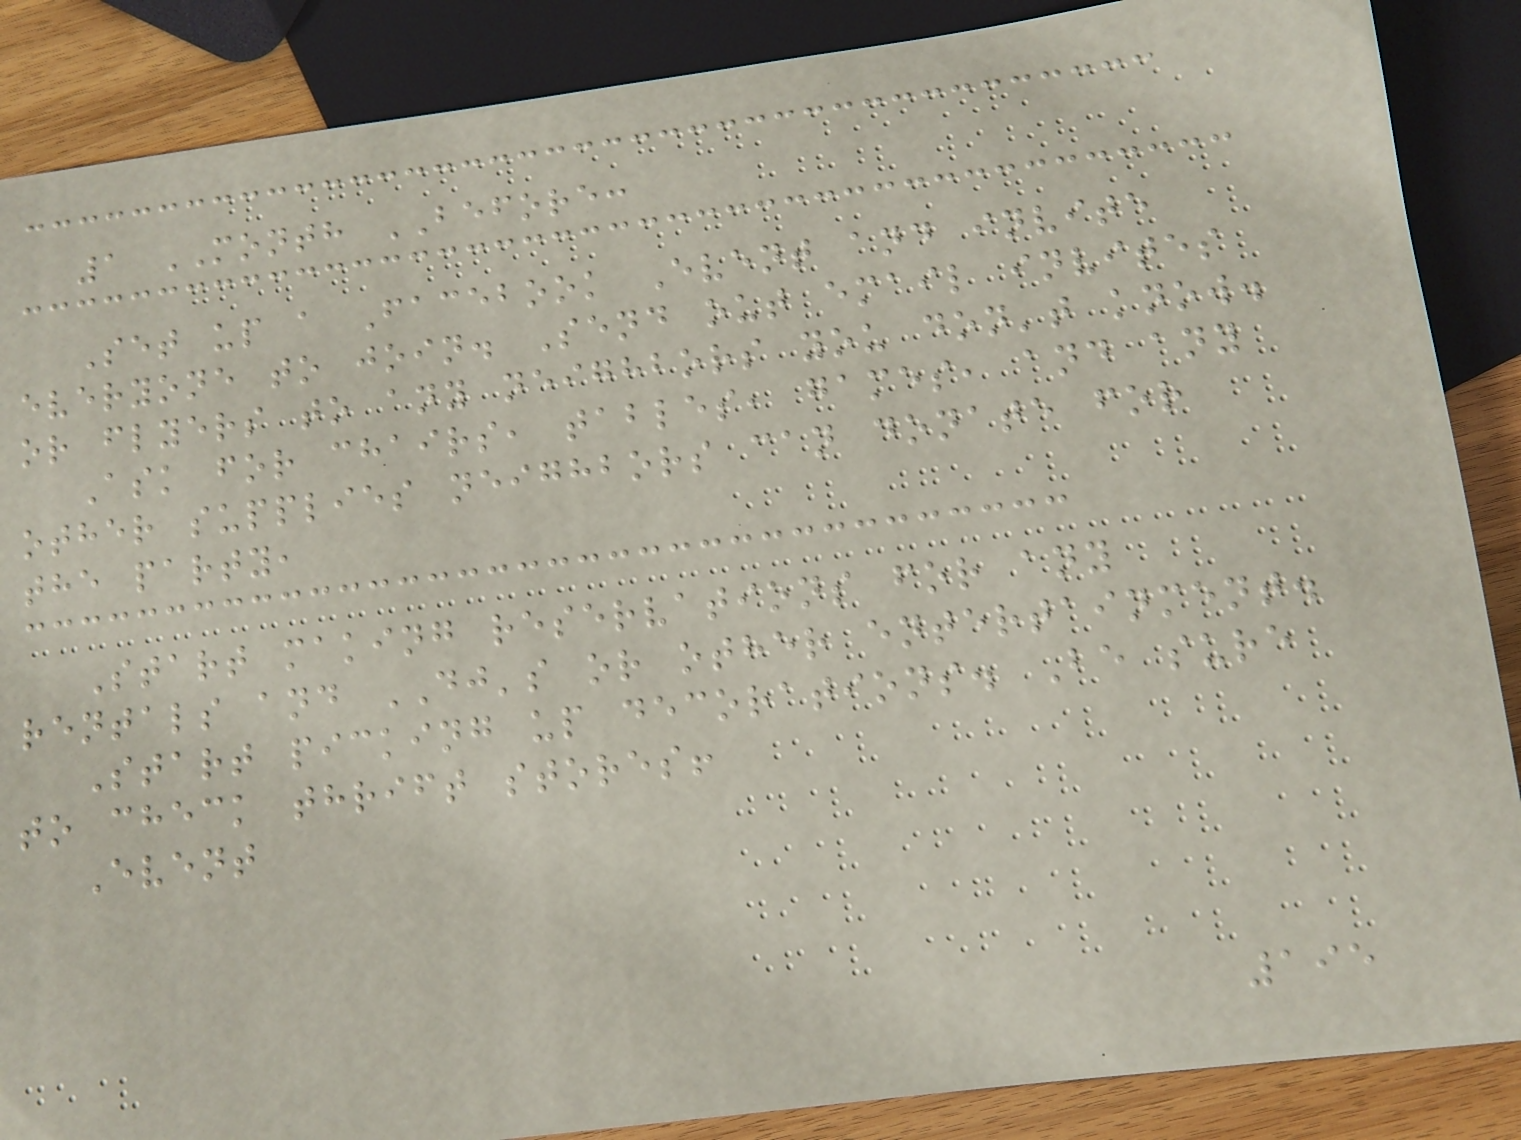1 MONTH BEFORE:
Set up a Facebook Event and invite
everyone to join. Send out email invites
or flyers to any neighbors you don't know.
Ask for chairs, tables, games, and any
other supplies neighbors can donate for
the party,
Start making reservations for any
rentals and DJ's or other entertainment.
Start picking up decorations. Be sure
to check thrift stores!
Event
195
